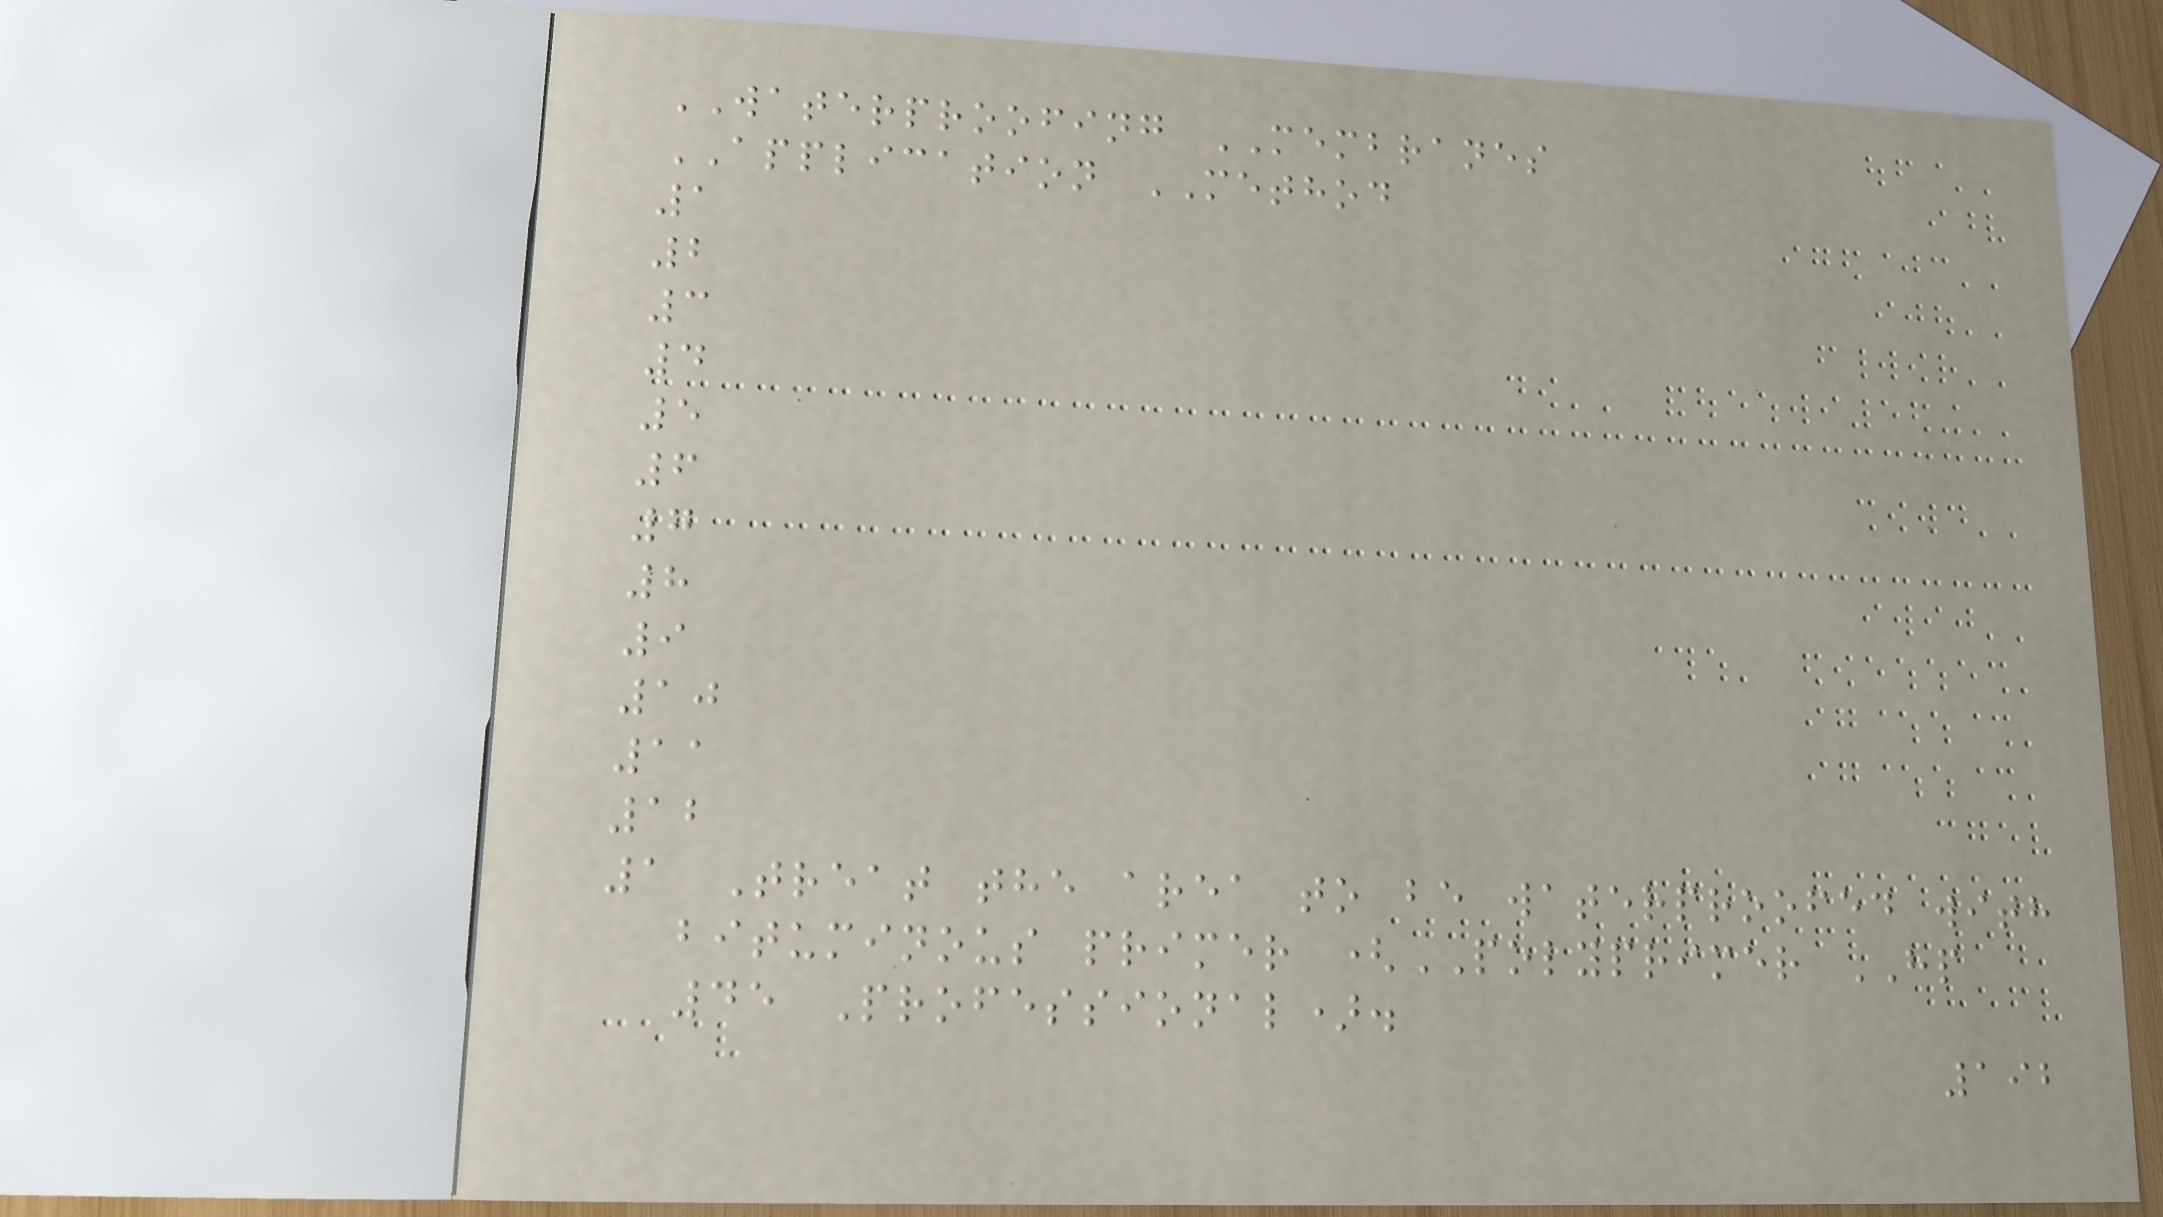WATERPROOFING MEMBRANES
APPLICATION METHOD
1
2
3
4
5
6
7
8
9
10
11
12
1 Treat the area to be waterproofed with
bituminous primer (POLYPRIMER HP
45 Professional).
192
